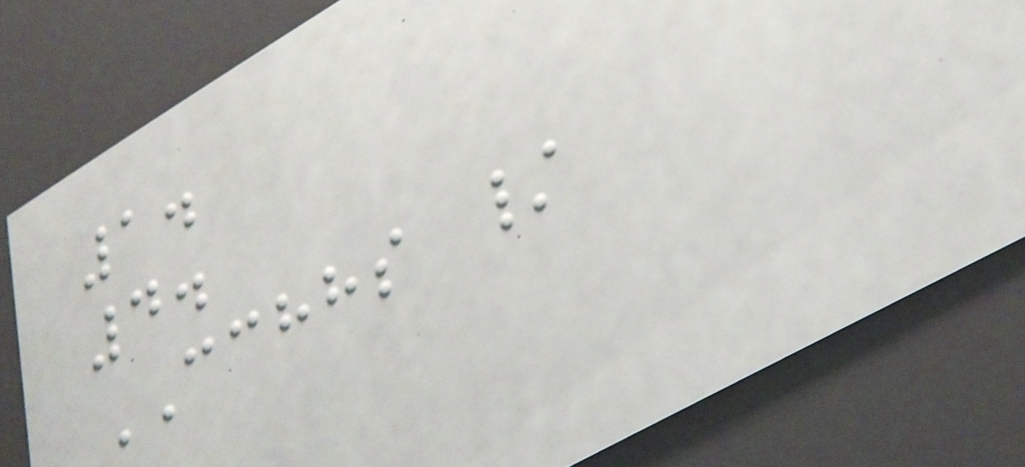1.
4.
CCHHS /
